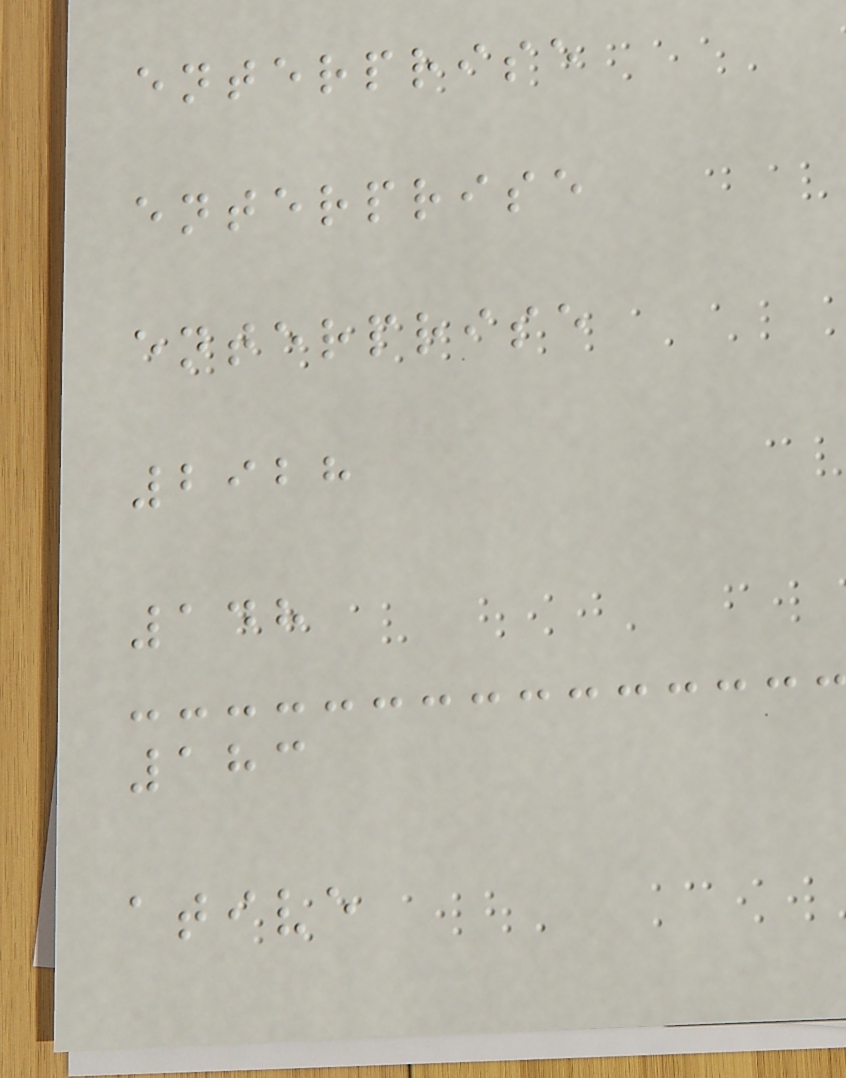enterprise
enterprise
enterprise
2928
148
183
ative
